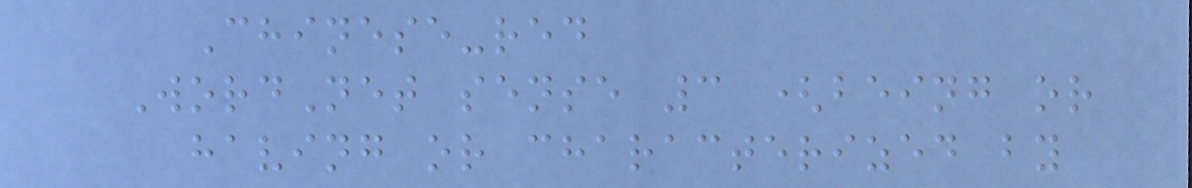Chinese-red
WordNet sense 3 (being or
having or characterized by
